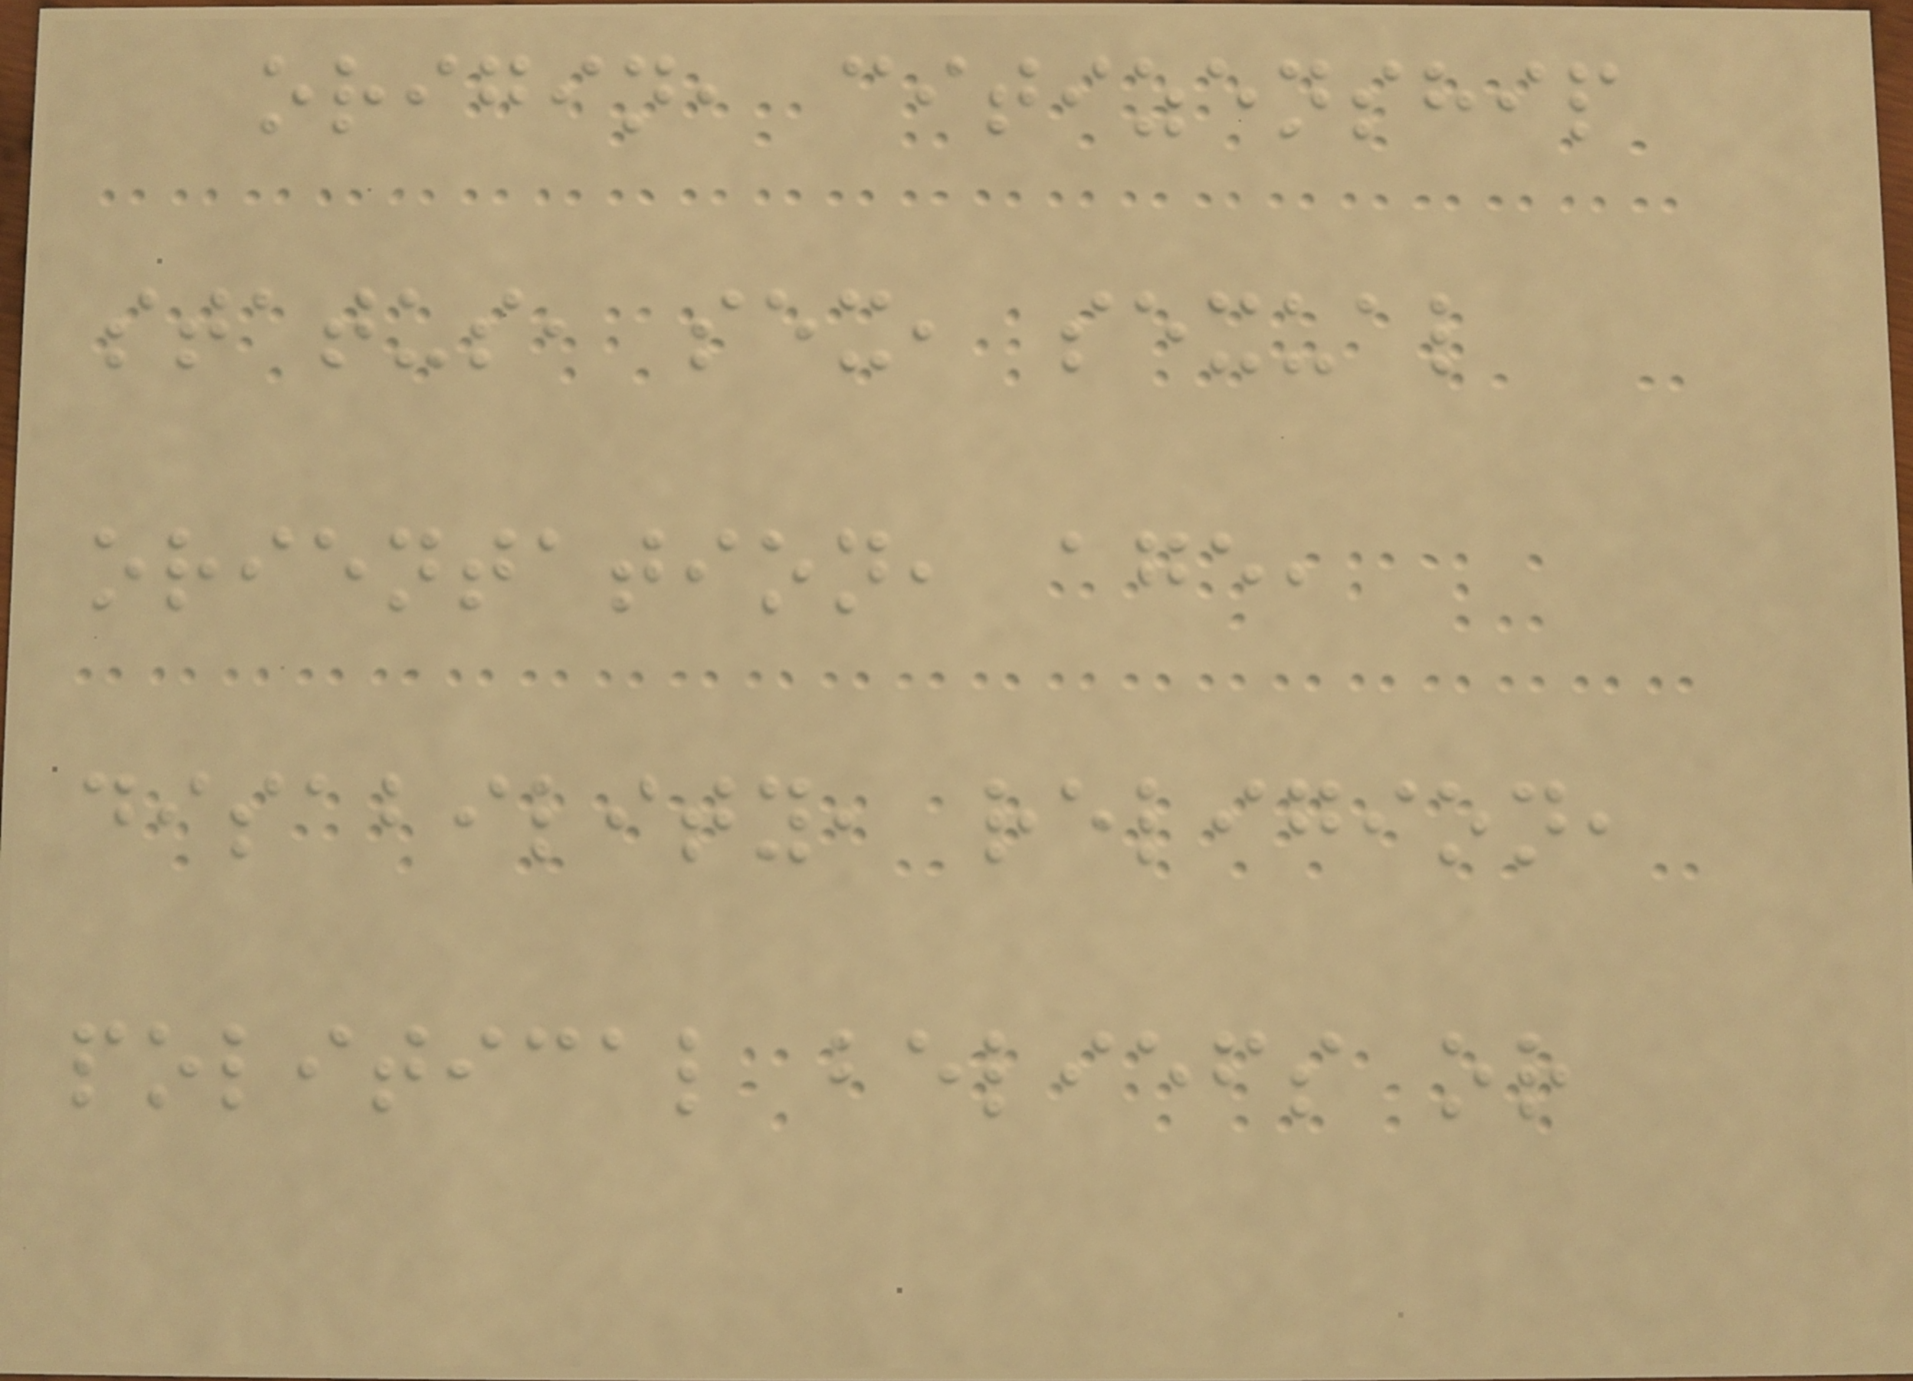origin, citizenship
status, sex, sexual
orientation, age,
disability, religion,
political beliefs or
